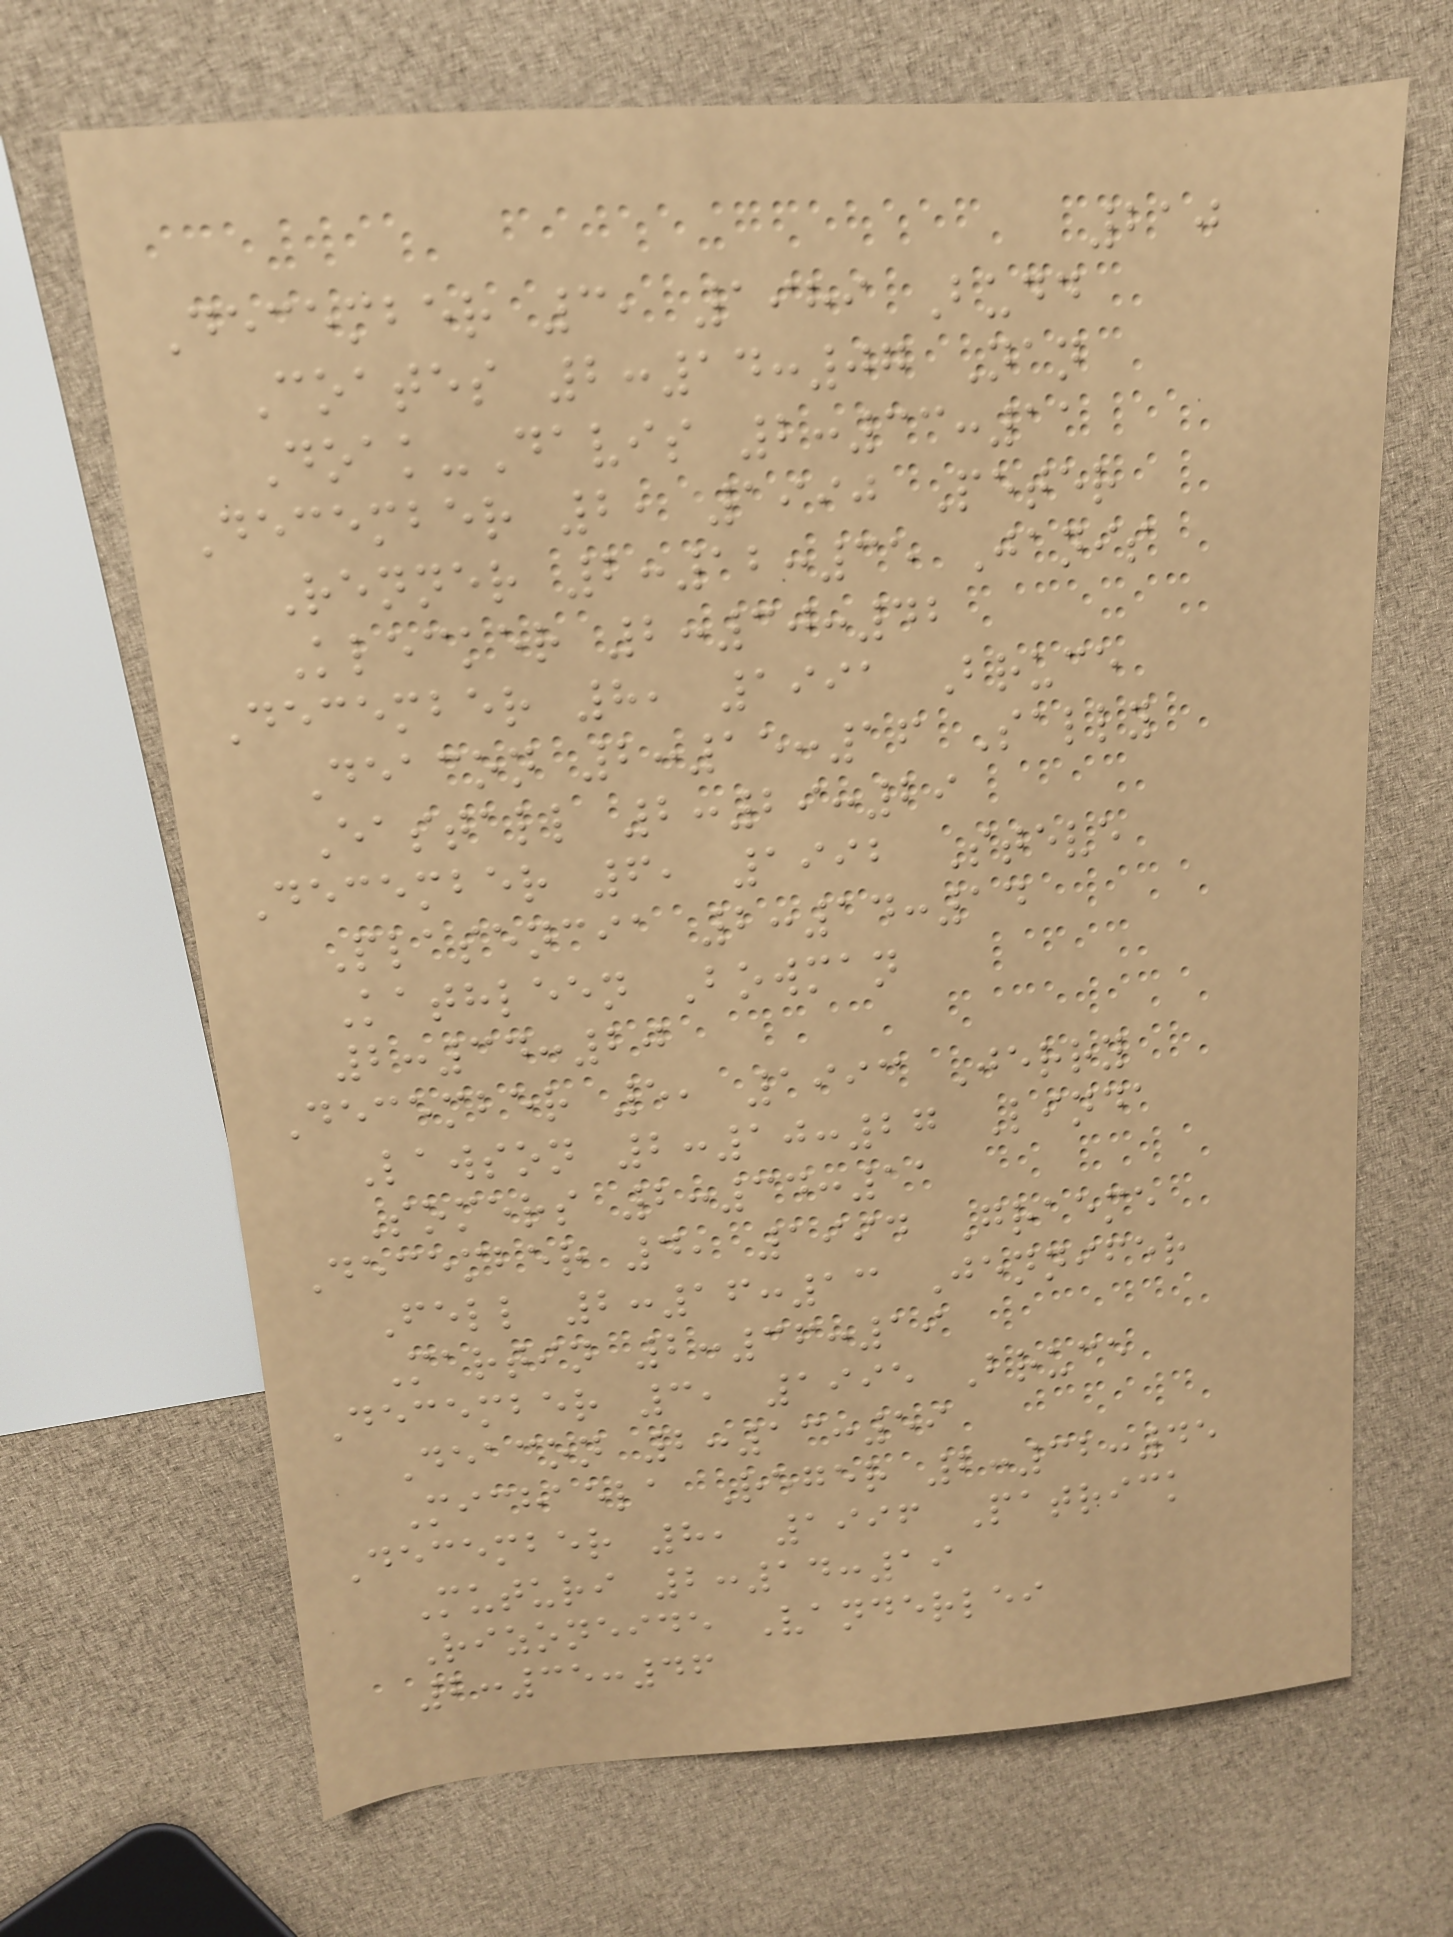210
December 3, 1989 Budd
Coates 2:14:07 Nan
Doak-Davis 2:33:11
December 2, 1990 Peter
Renner 2:12:35 Janis
Klecker 2:30:42
December 8, 1991 Bruce
Deacon 2:15:16 Sally
Eastall 2:29:29
December 6, 1992 Steve
Plasencia 2:14:14
Kathleen Bowman
2:34:20
December 5, 1993 Jerry
Lawson 2:10:27 Linda
Somers 2:34:11
December 4, 1994 Graeme
Fell 2:16:13 Jennifer
Martin 2:36:19
December 3, 1995 Bruce
Deacon 2:13:59
Michaela Reger 2:32:45
December 8, 1996 Patrick
Muturi 2:14:19
Rizoneide Vanderlei
2:35:46
